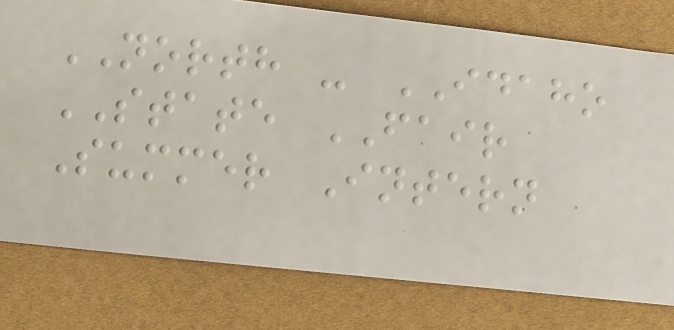NORTH - IDAHO
STATE FAIR
Summer Intern
